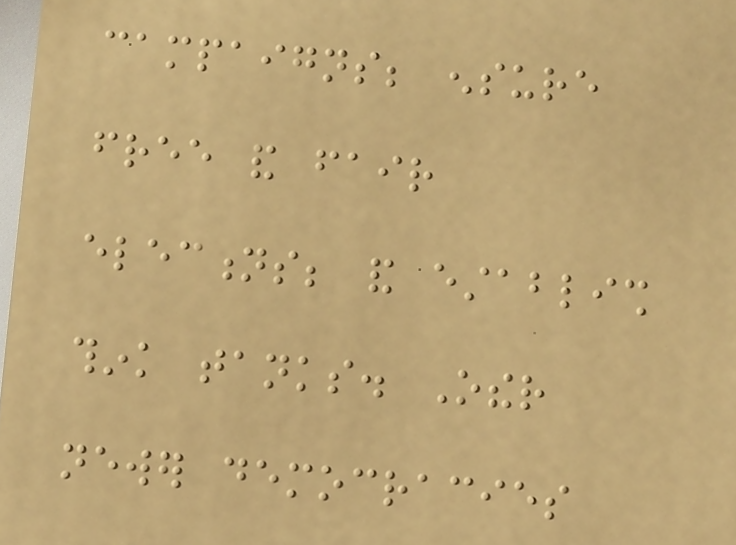campaigns; ensure
free and fair
elections; and establish
think tanks. Other
newer democracies
